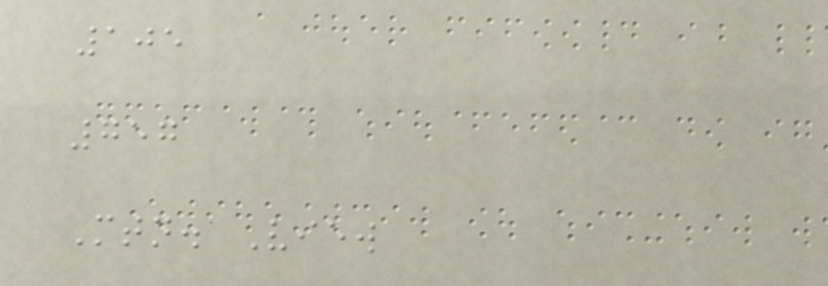105
757
Mtn. View
